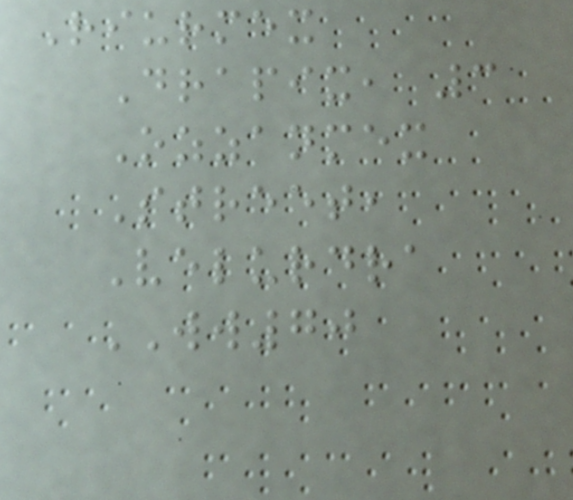Riurmex
Drapix, 3
Ozzanmex
Street,
Velurdra
WW70
